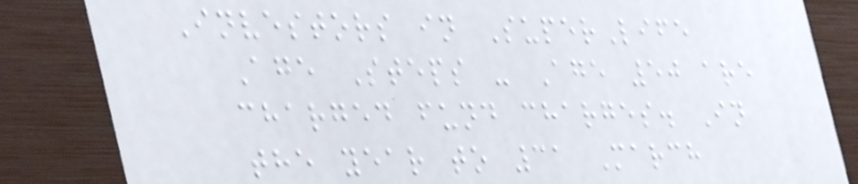Investors in SuperLife
Age Steps - Age 50 are
charged fund charges. In
the year to 31 March
